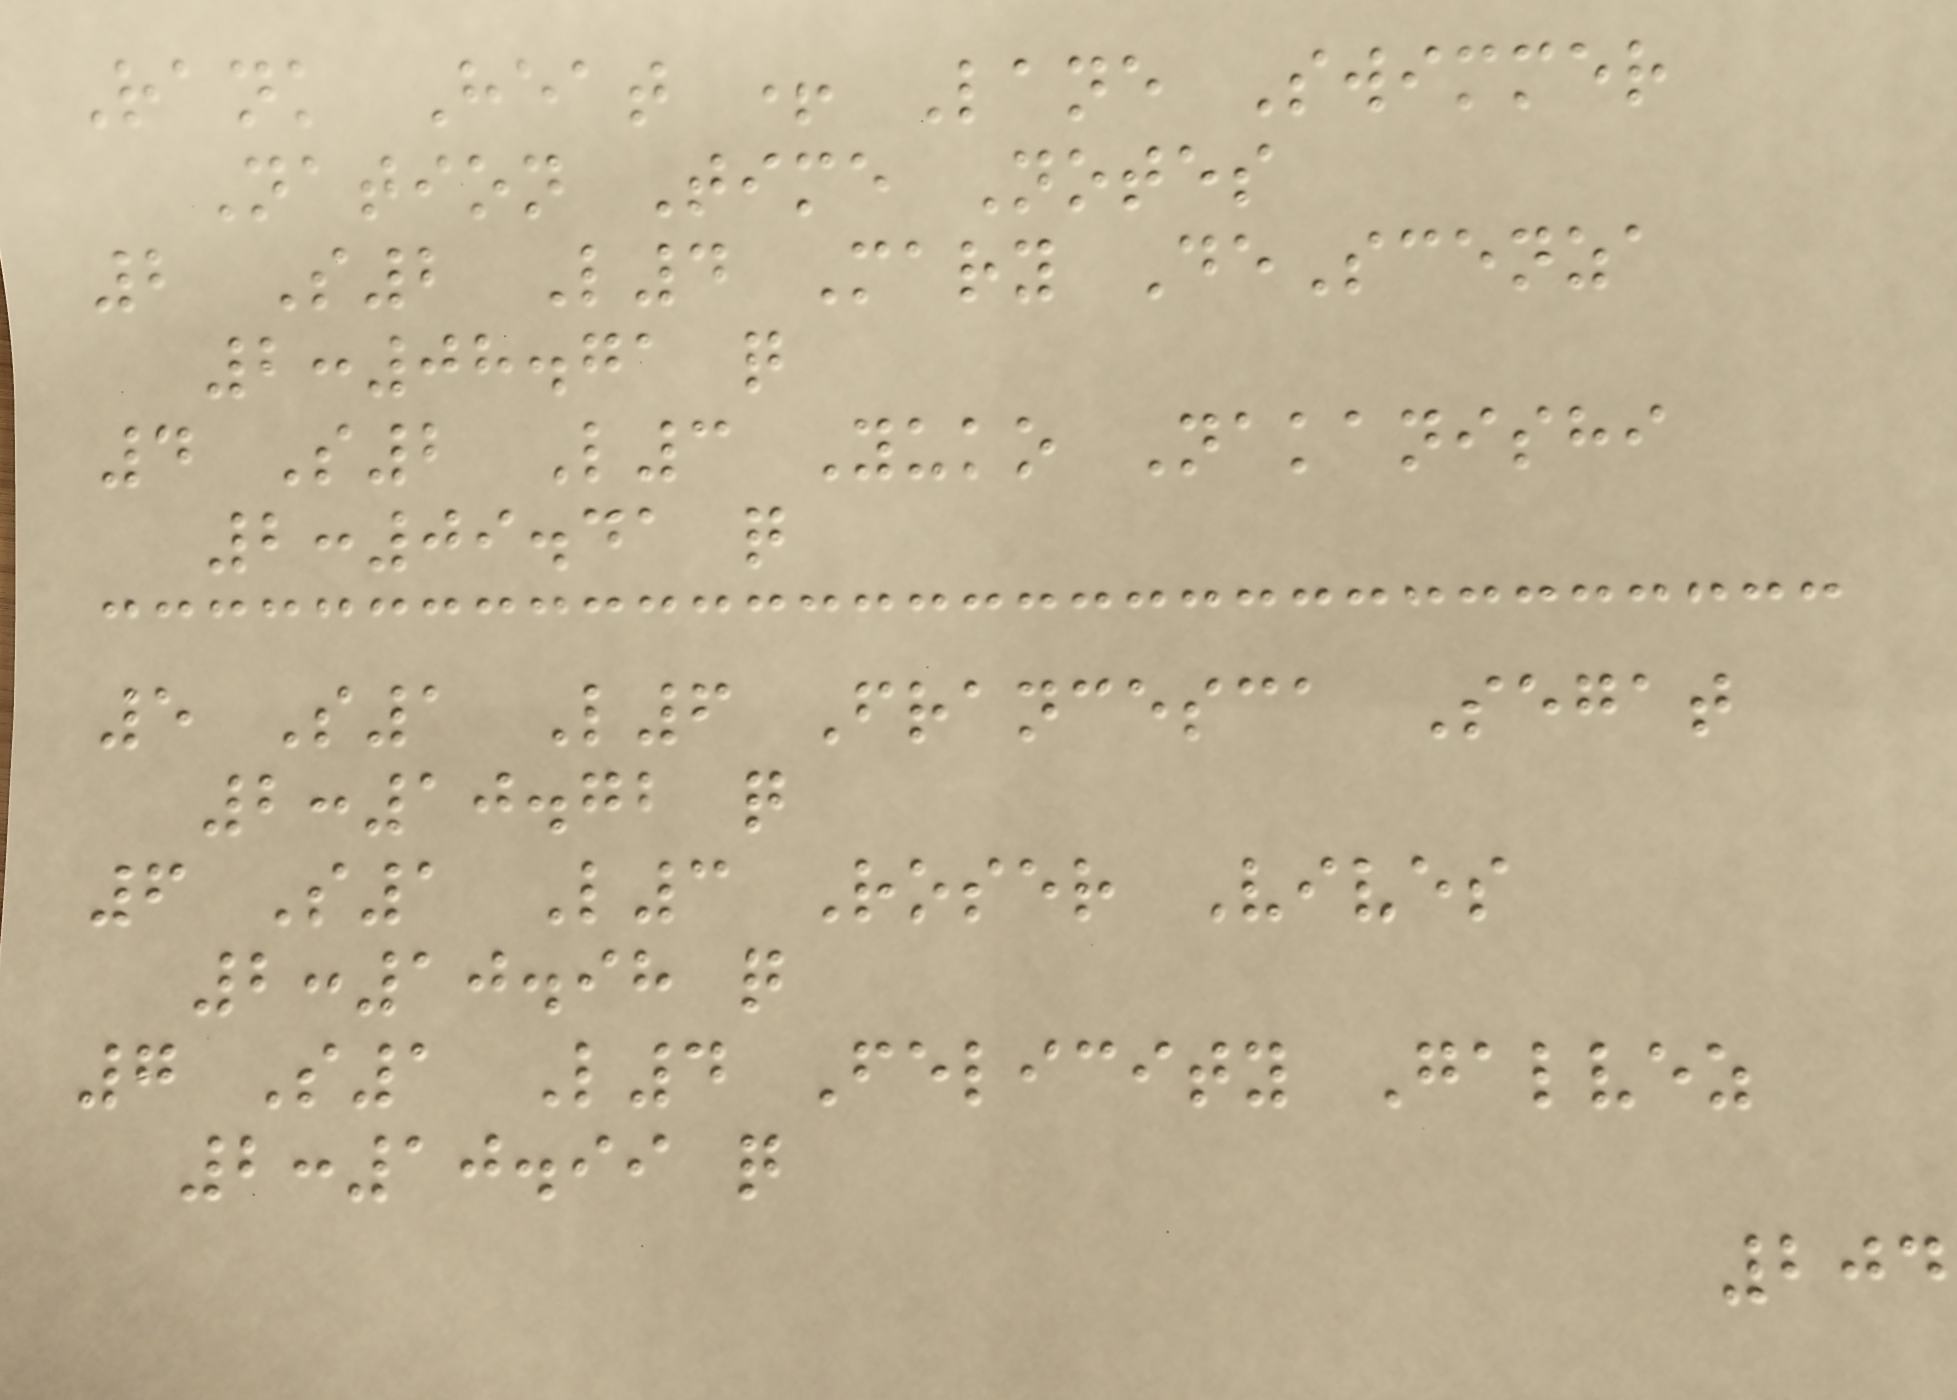Rank Heat + Lane Swimmer
Nation Time Notes
2 S2 L4 Mary DeScenza
2:08.71 q
4 S2 L3 Yuko Nakanishi
2:09.41 q
5 S1 L6 Francesca Segat
2:10.72 q
6 S1 L3 Roser Vives
2:10.98 q
7 S1 L4 Felicity Galvez
2:10.99 q
204
